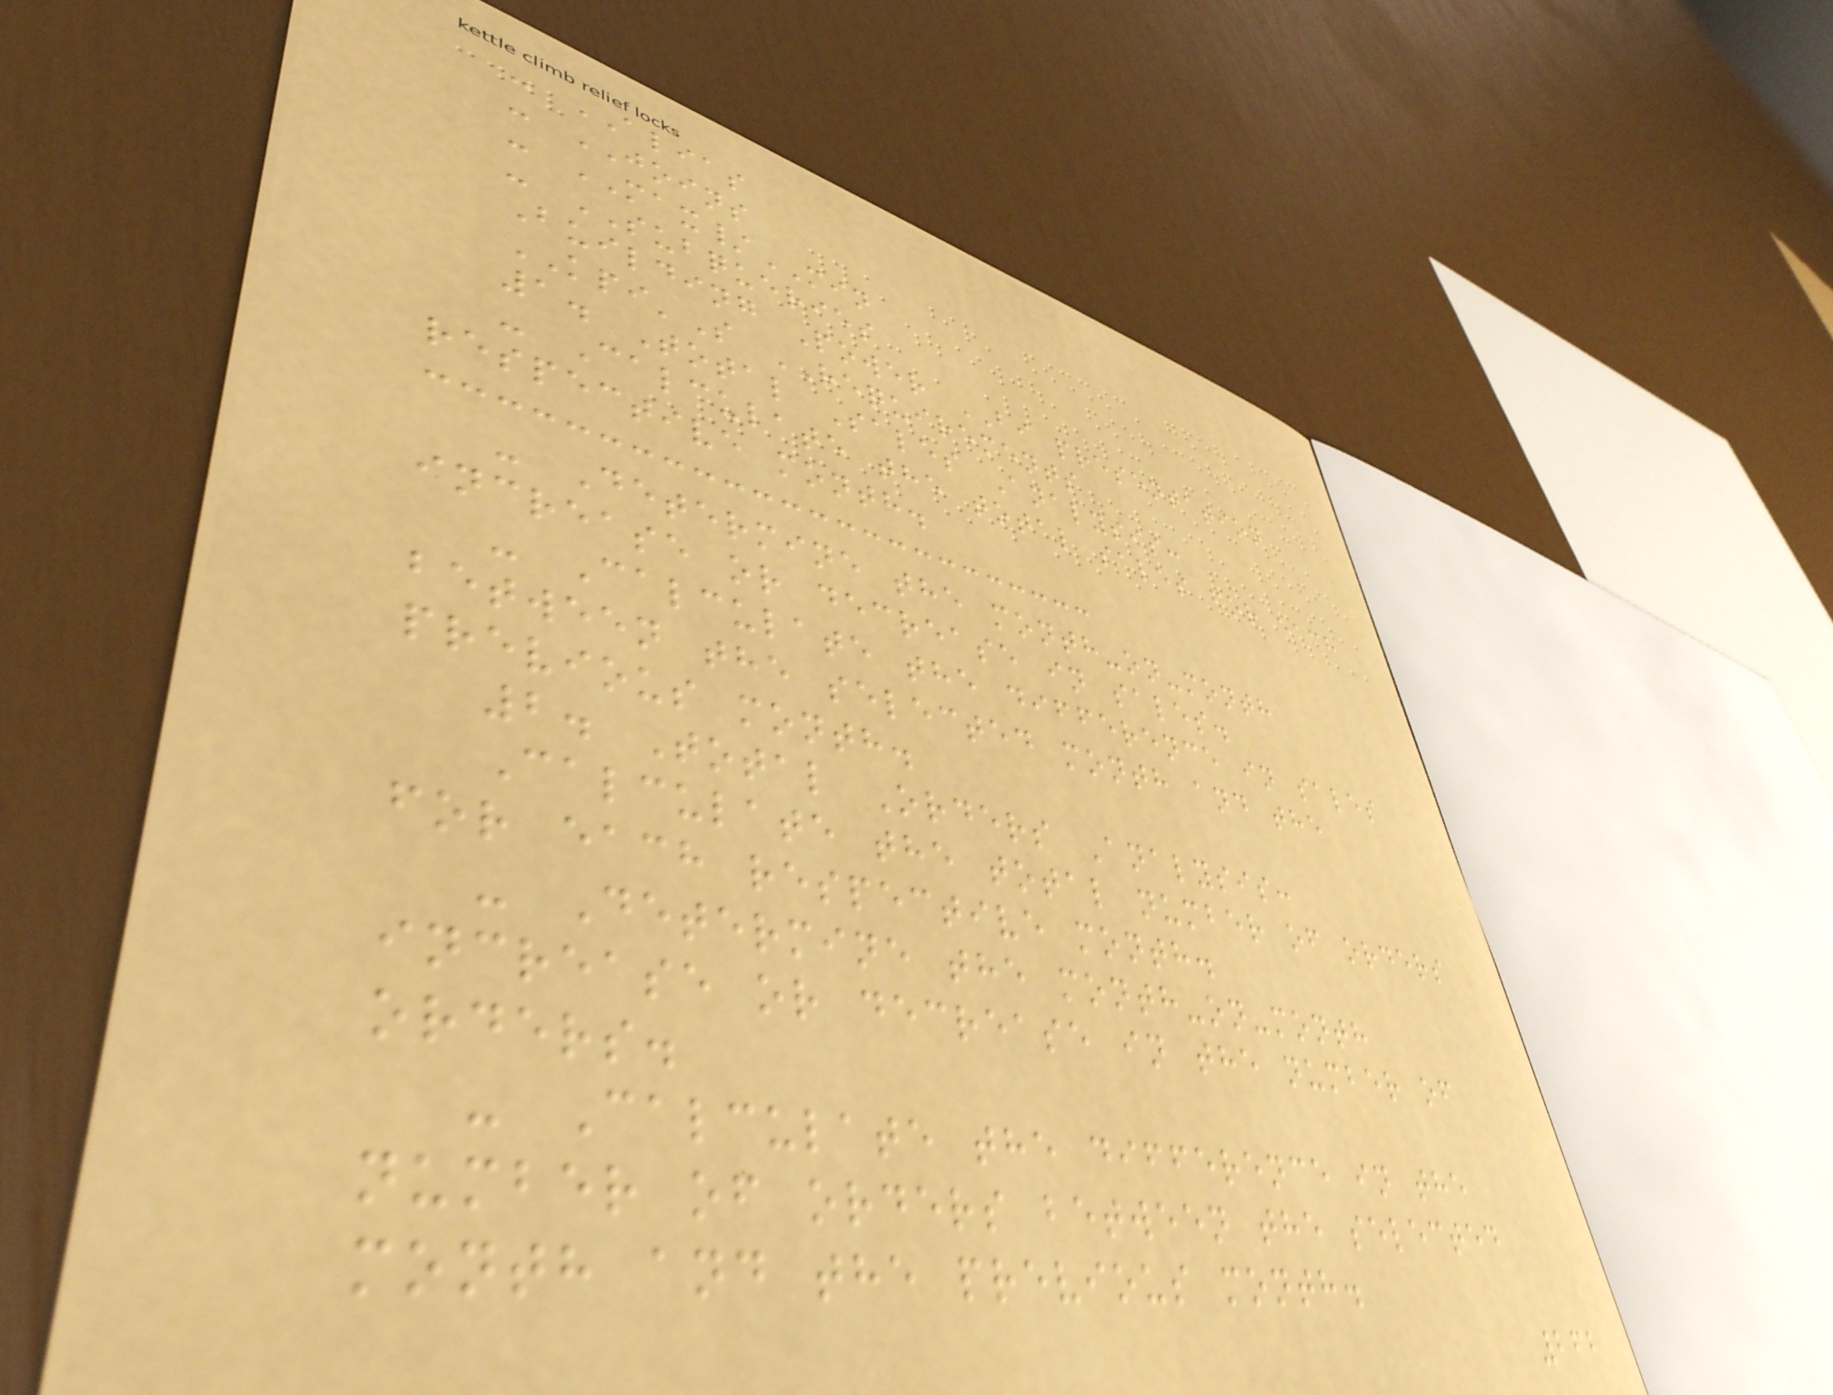- ALIAS
- JOINS
- MAX/MIN
- SUBQUERIES
Building Power BI presentation
KPI'S REQUIREMENTS
1. Total Sales Analysis:
- Calculate the total sales for each
respective month.
- Determine the month-on-month
increase or decrease in sales.
- Calculate the difference in sales
between the selected month and the
previous month.
2. Total Orders Analysis:
Calculate the total number of orders
for each respective month.
- Determine the month-on-month
increase or decrease in the number of
orders.
- Calculate the difference in the
number of orders between the selected
month and the previous month.
262
